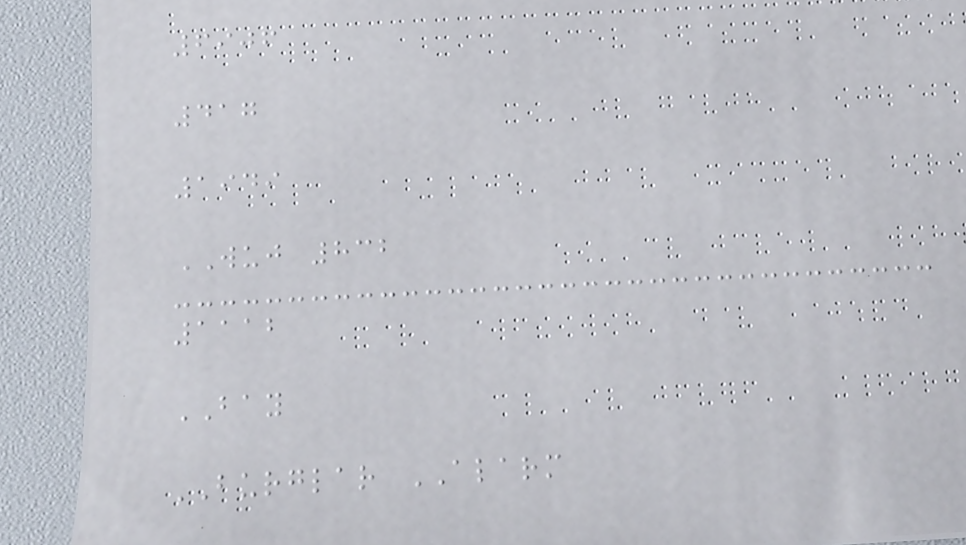6906
417
1949
WUJ 832
1112
BAY
BURGLAR ALARM
